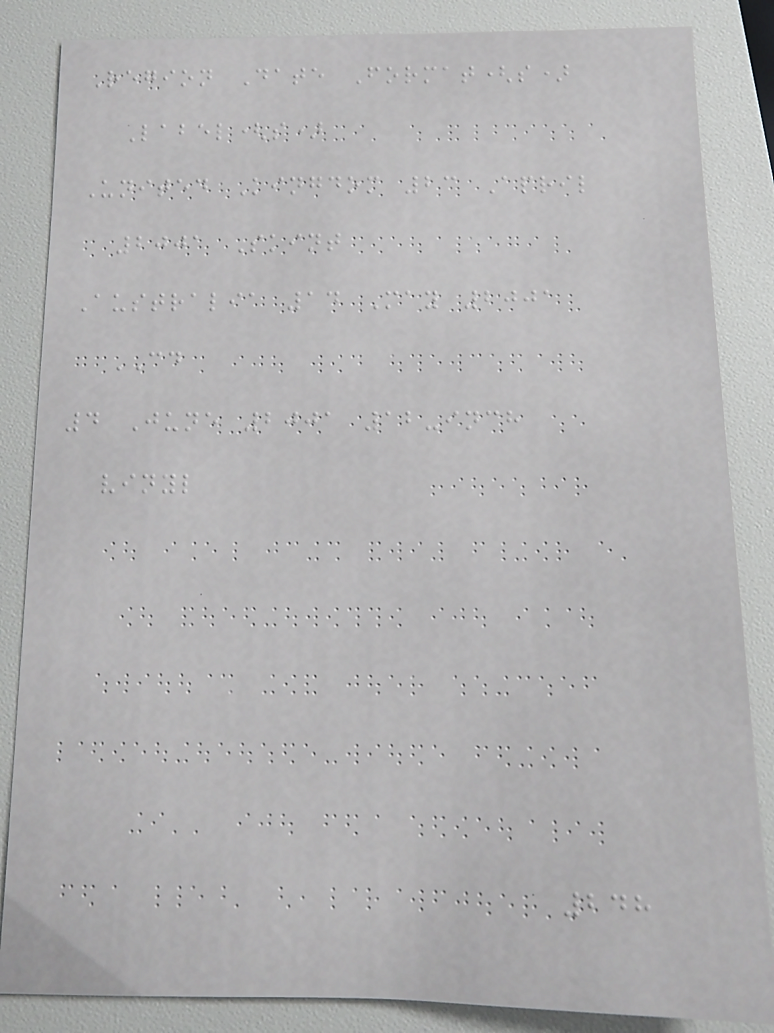Region Date Format(s)
Label(s)
United Kingdom 23 April
2001 Skint
Australia 14 May 2001
CD
4 June 2001 12-inch
vinyl
248
